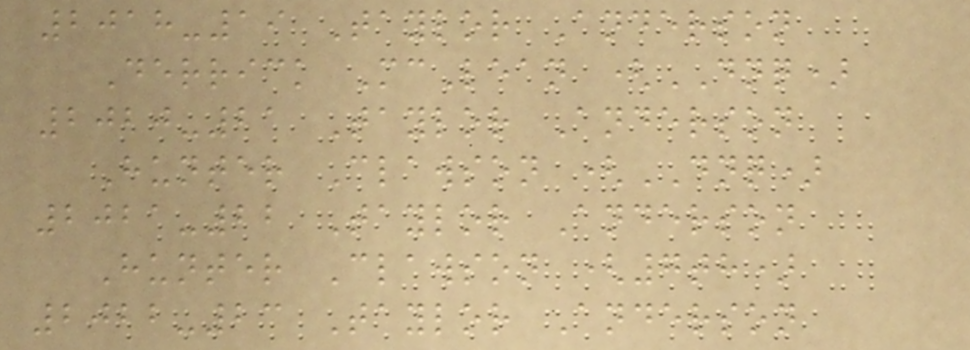2018-19 Taylor Anderson
Derrick McLean (DNQ)
2020-21 Taylor Anderson
Hunter Clawson (DNQ)
2021-22 Taylor Anderson
Hunter Clawson (7th)
2022-23 Taylor Anderson
